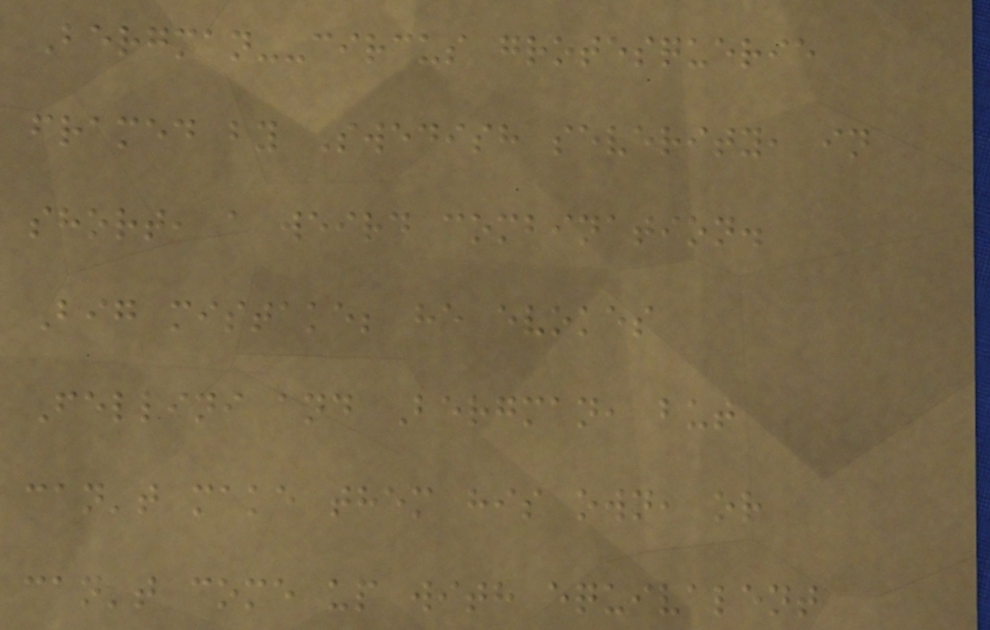Bergman--circus grotesquerie
framed by Swedish severity, in
short, a weird combination.
Big mistake; he evokes
Fellini and Bergman, but
can't make them his own, or
can't come up with equivalent
